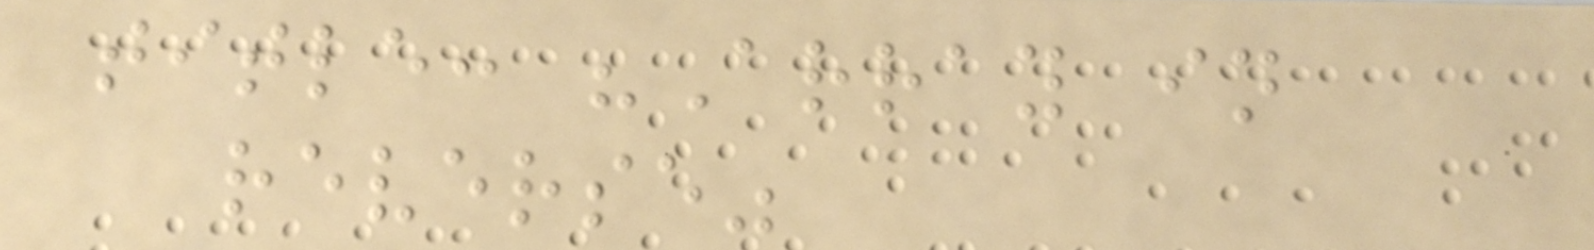title: "Array in
reverse"
